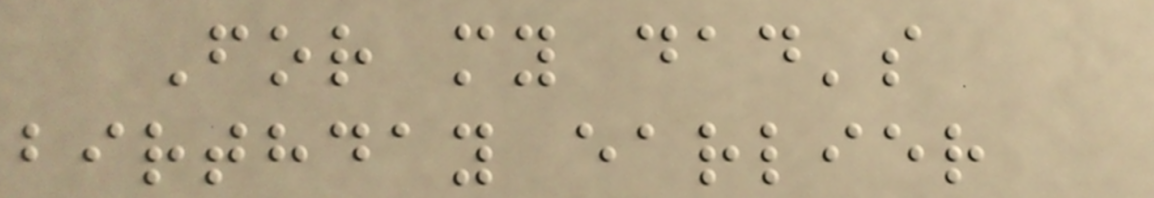For my dad's
birthday earlier
